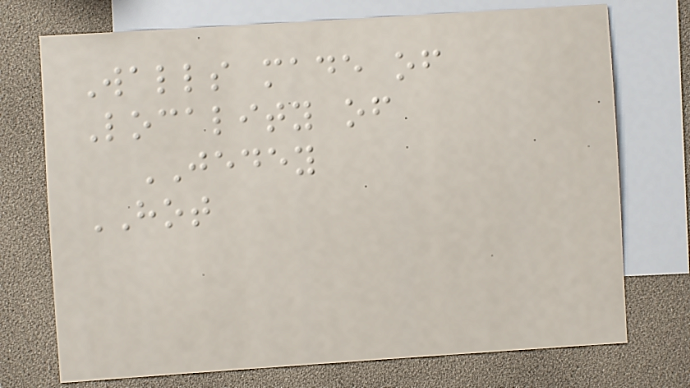Walls made of
Locality of
JEDEY
HOT
